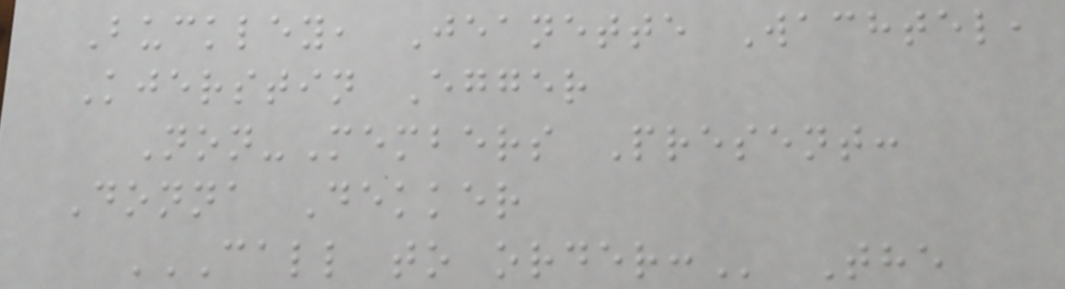Buckley, Jeanette Wachtel,
Kjerstin Egger
Non-Members Present:
Donna Dekker
CALL TO ORDER: The
